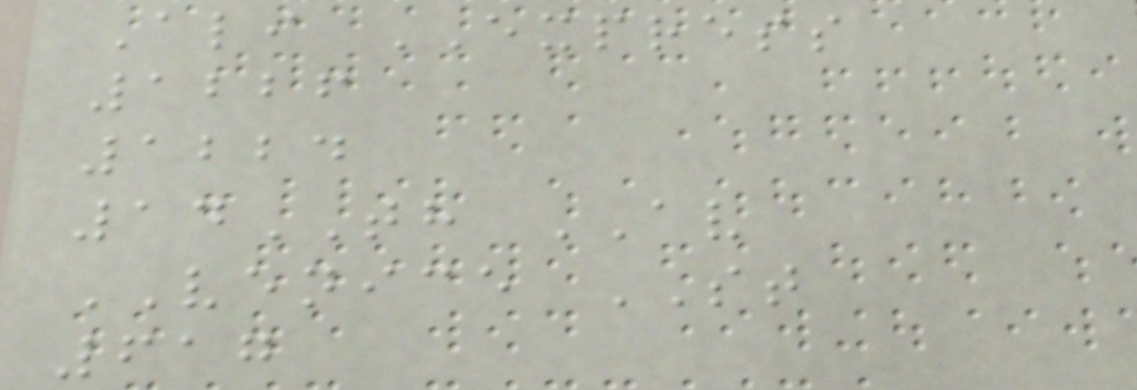Ali EXPRESS
1226
1224
14TH AV
VENICE ST
617
